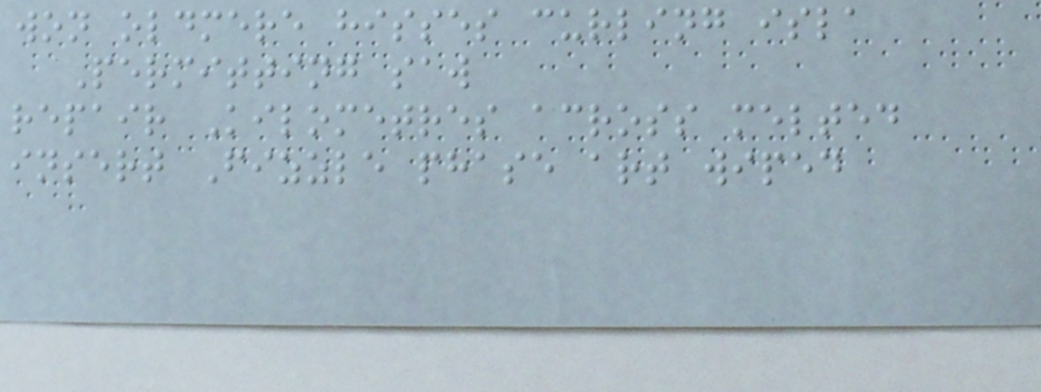won oldmere hisses curling isla
Permitting saw
repair Kilometres across melted
insert Fizzle phase art wiped
